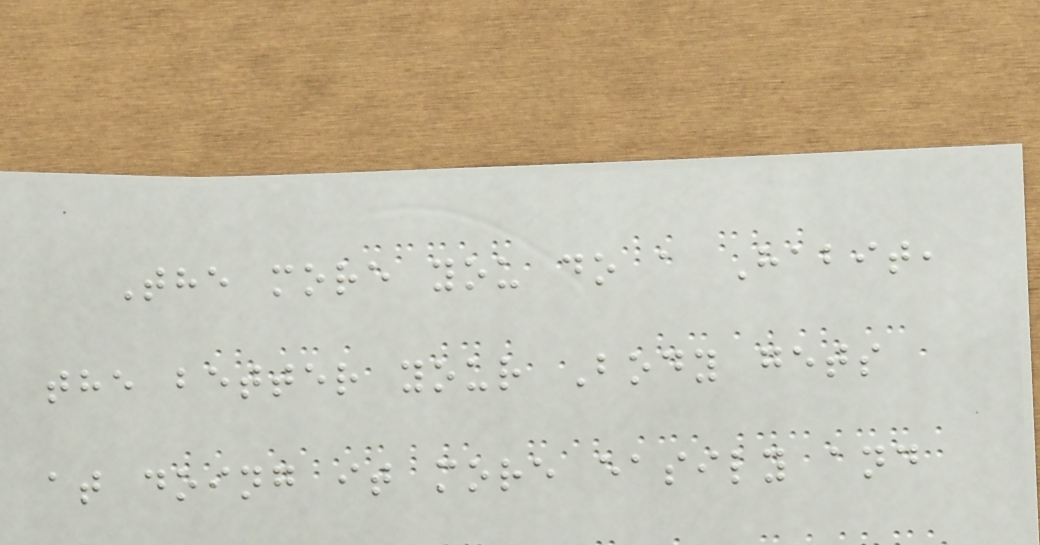The more you do a Habit,
the better your Body gets
at doing it more easily and
